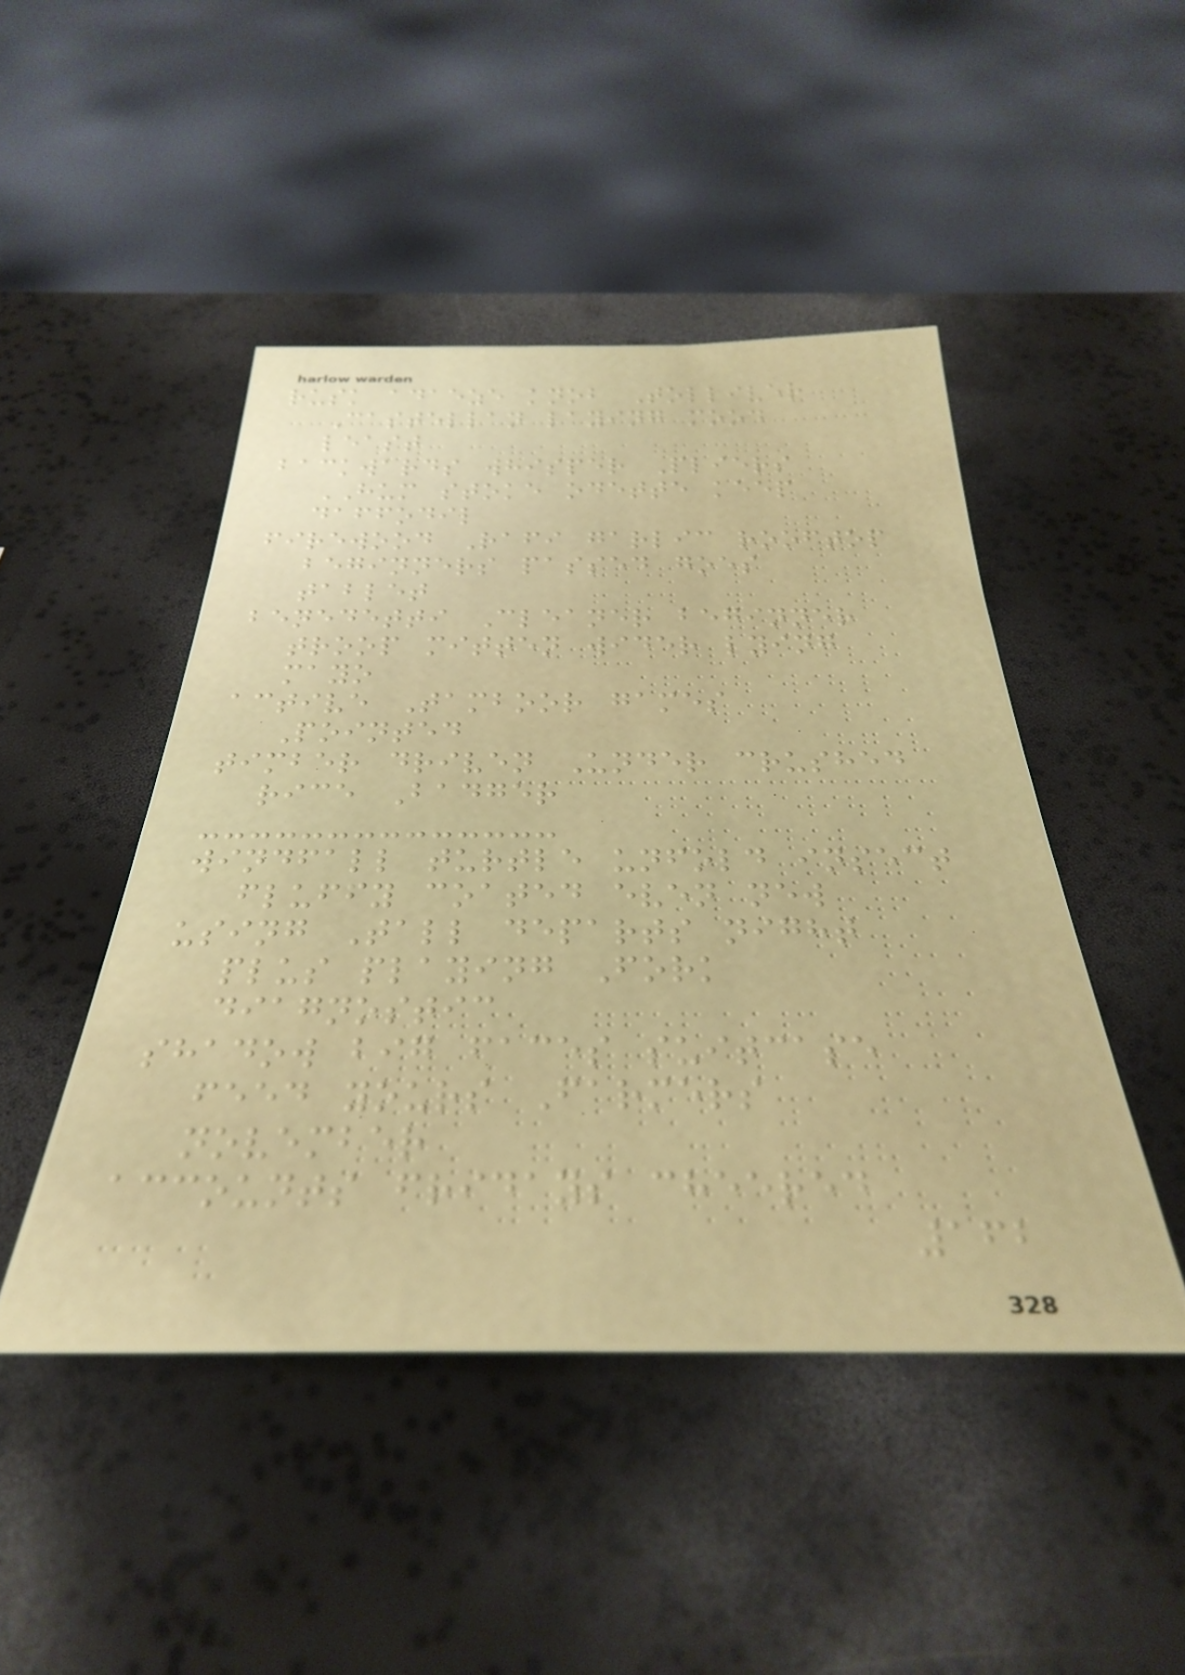rusk adaeze knob Tolliver
Castellan laying mood
least
backwards whisper Pliers
HUM stoke odette keep
daffodil
firewood Rafi garlic rooftop
beginners passed goes
tablet
benedetti Cleaner beginner
troop mitten wider lying
mayo
active Tamboor games
Pointed
timber driven Under crushed
rice Badger
windfall turtle unfold insect
fluffy coated even new
using Tall departs night
plus playing Fork
diagnostic
shadow big faces suitcase
feed yours Farmers
november
accounts fridays cheered
162
